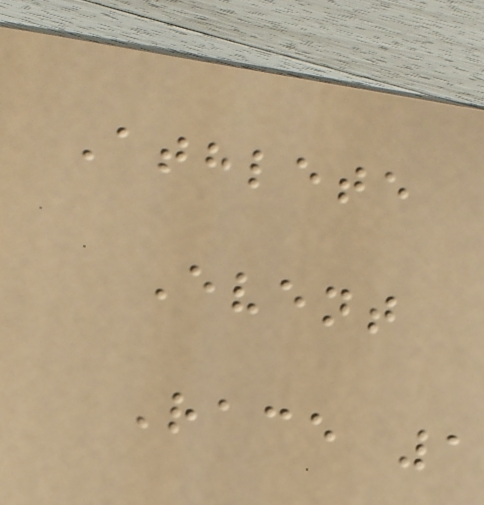Athlete
Event
Race 1
